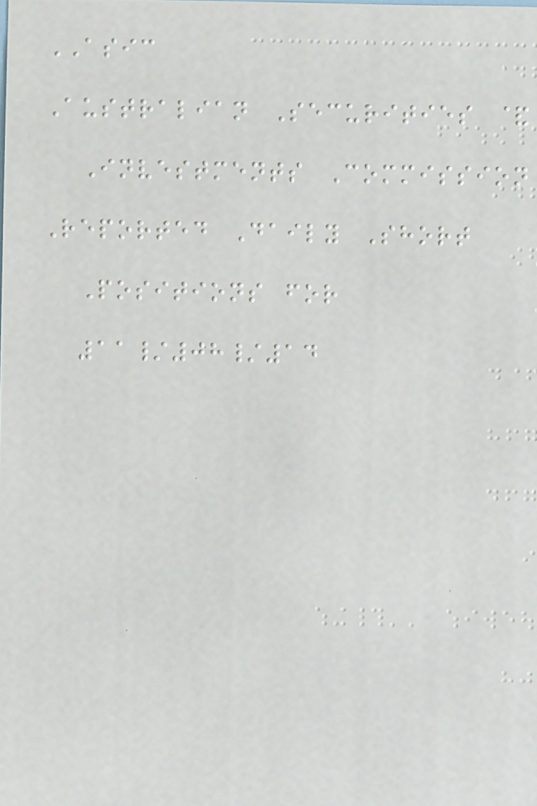ASIC
Australian Securities &
Investments Commission
Reported Daily Short
Positions for
11/08/14
